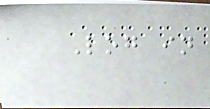Log in
